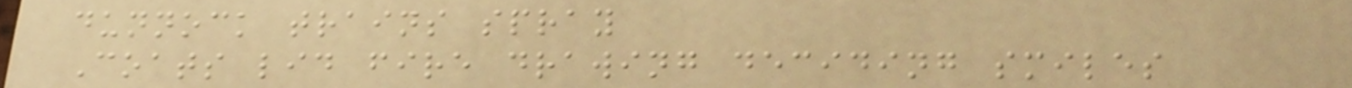dunnock trains spray
Coats lid fire drawing deciding smiles
